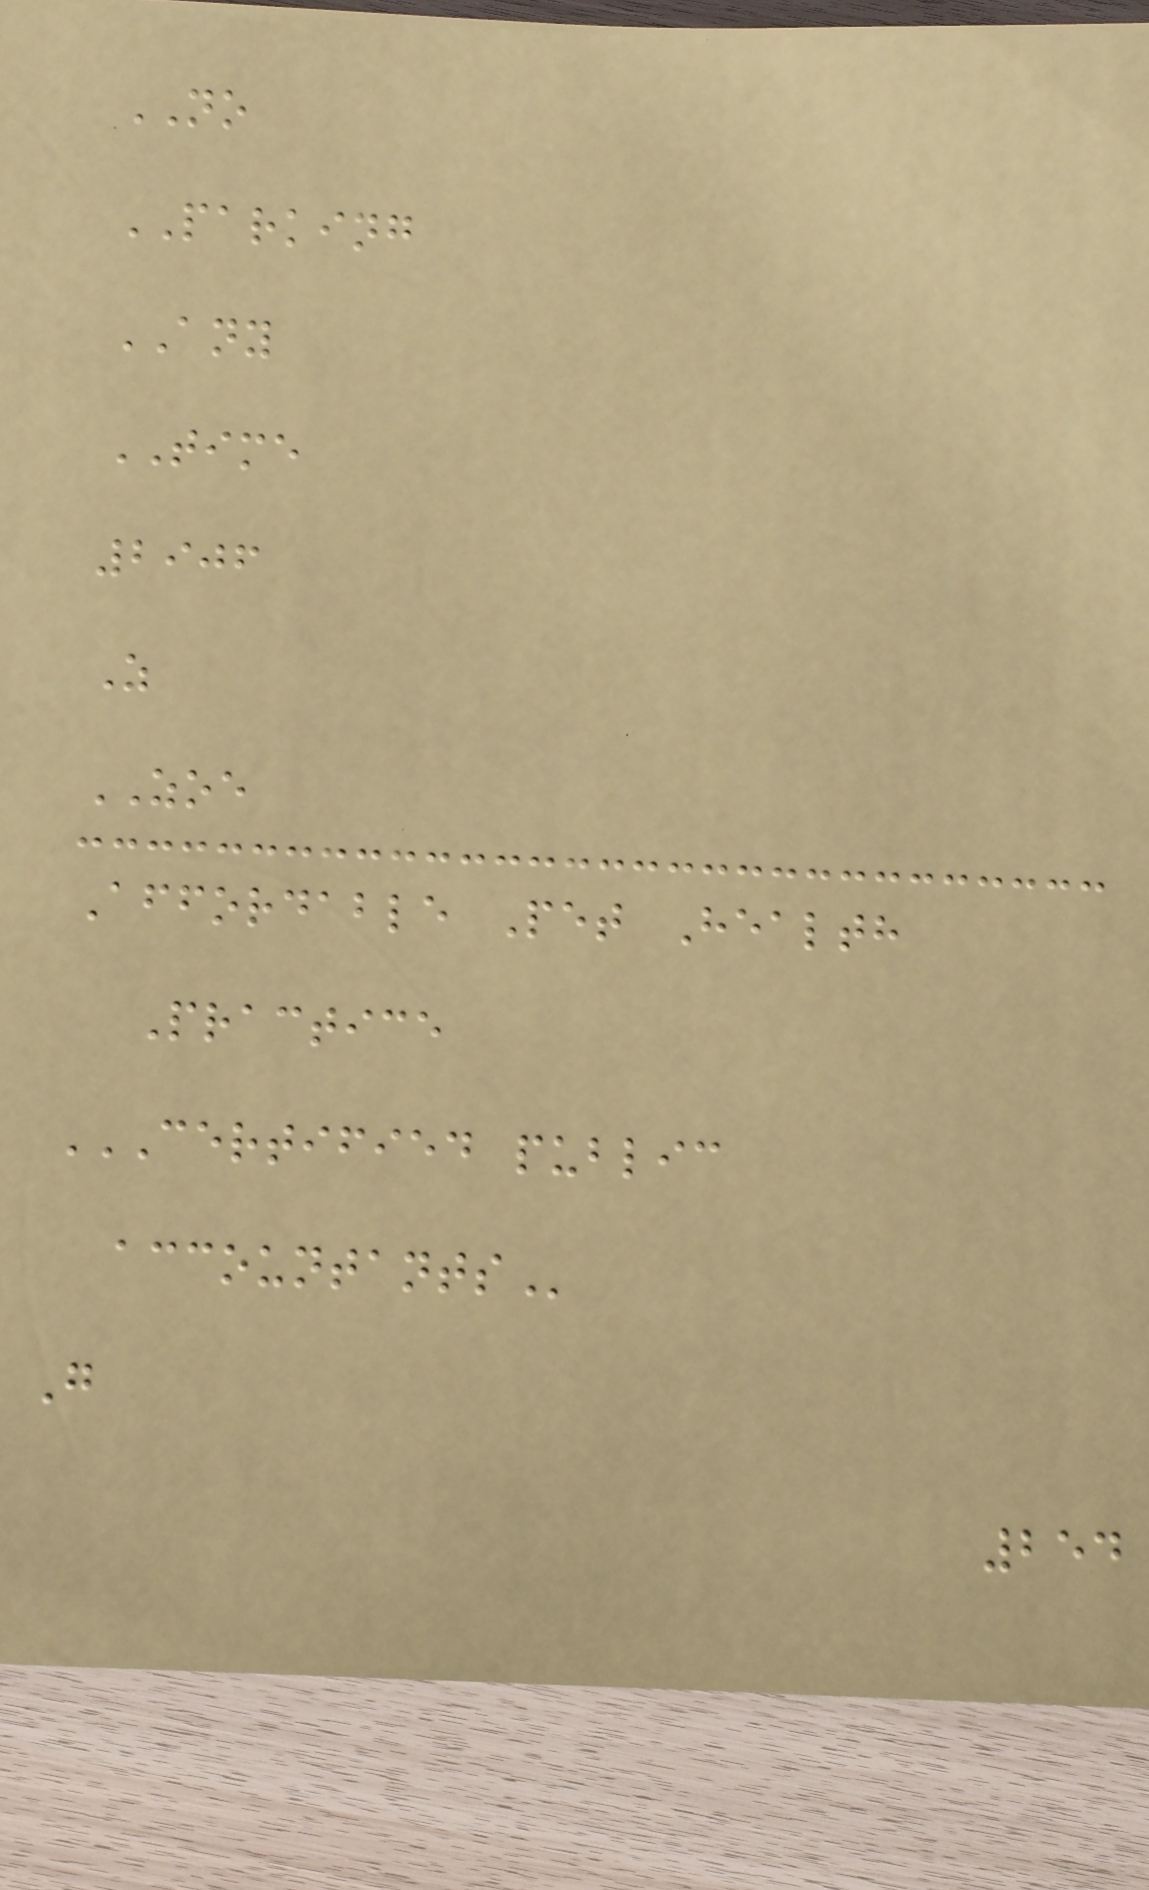NO
PARKING
ANY
TIME
2906
Z
ZOE
Affordable Pet Health
Practice
CERTIFIED PUBLIC
ACCOUNTANTS
G
254
